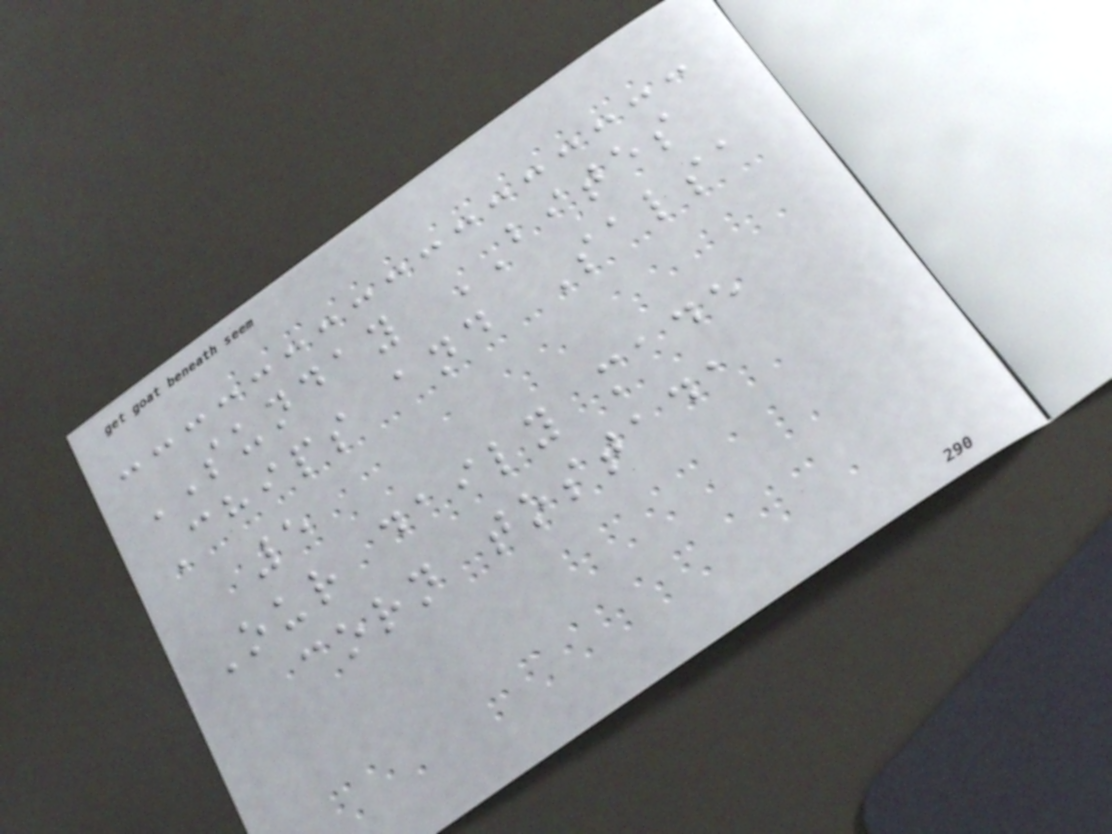SUNDAY BITES
Chips and Salsa
5
Our daily made
corn tostada
